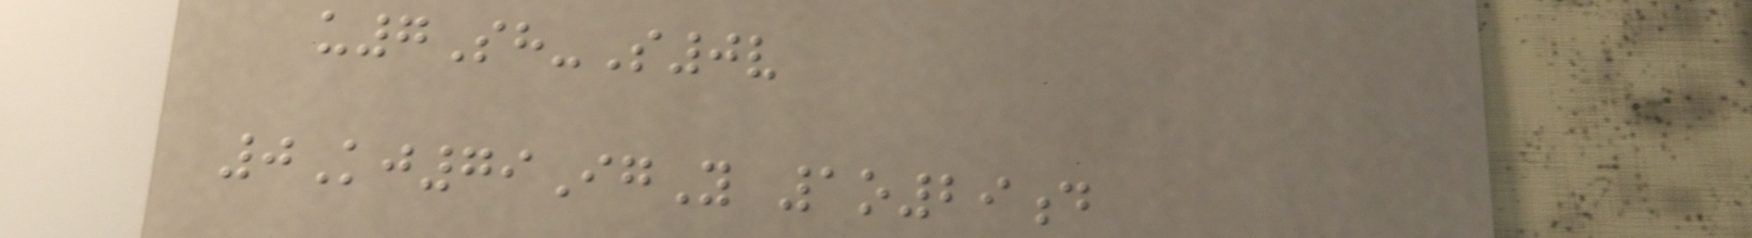u7Sh-S0v
0Kj79IgY 1o29d
